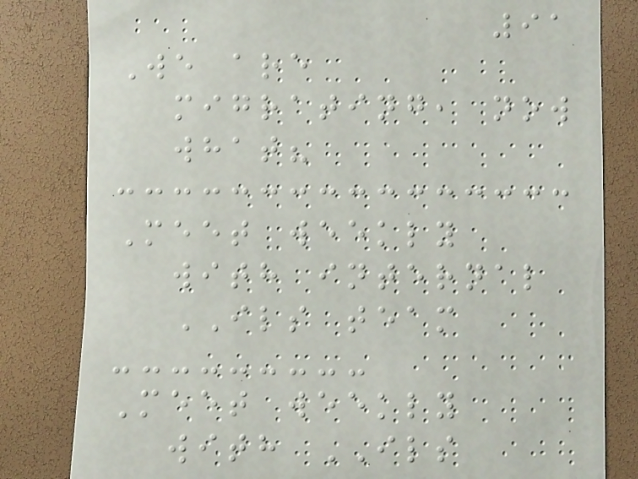91
We are
migrating, now
what?
Meet weekly
with internal
ILS team
Meet weekly
with ILS
